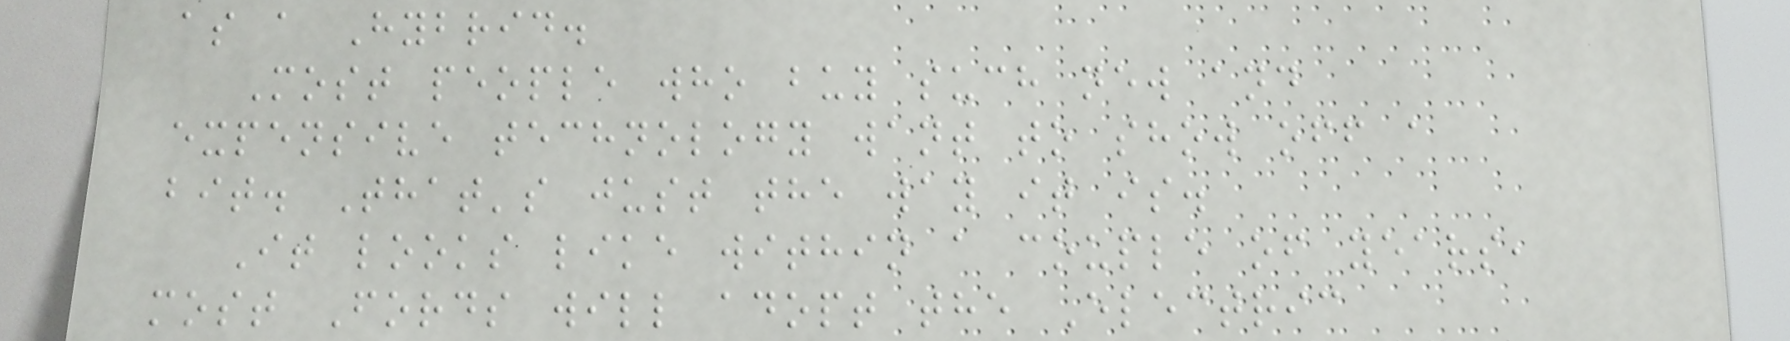as a Hybrid.
Most people who buy such new and
expensive technology want to show off a
bit. That's just the way it is.
It looks like within a couple of years,
most Fords will adopt the Electric
